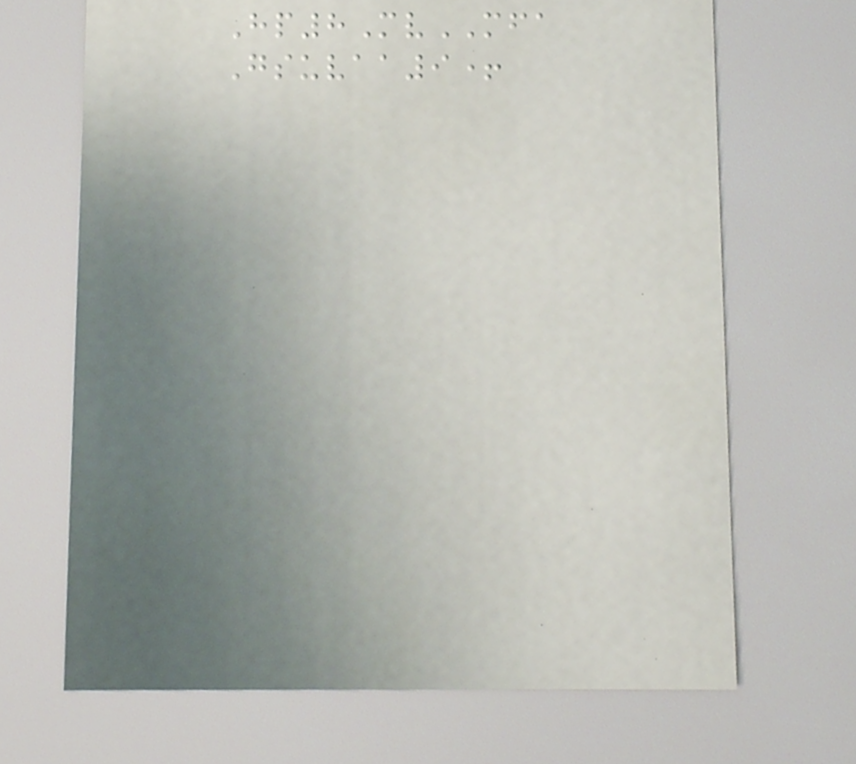Hp8MvMFA
Gsuvaa9+
